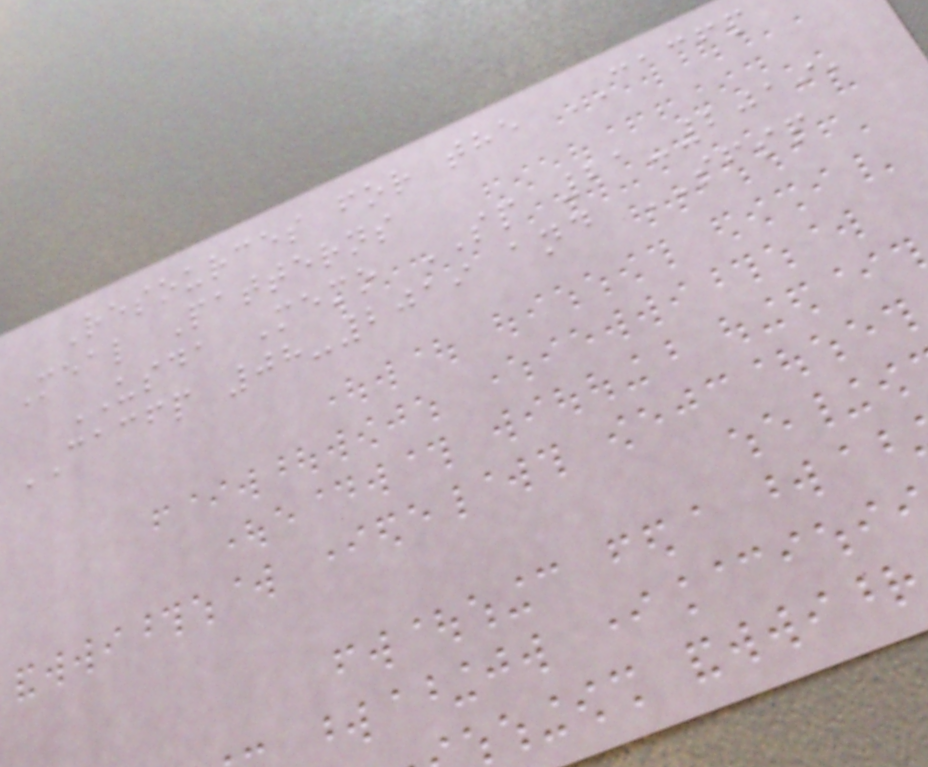Resources for the CACFP
Meal Patterns
USDA Memo SP 21-2019,
CACFP 08-2019 and SFSP
